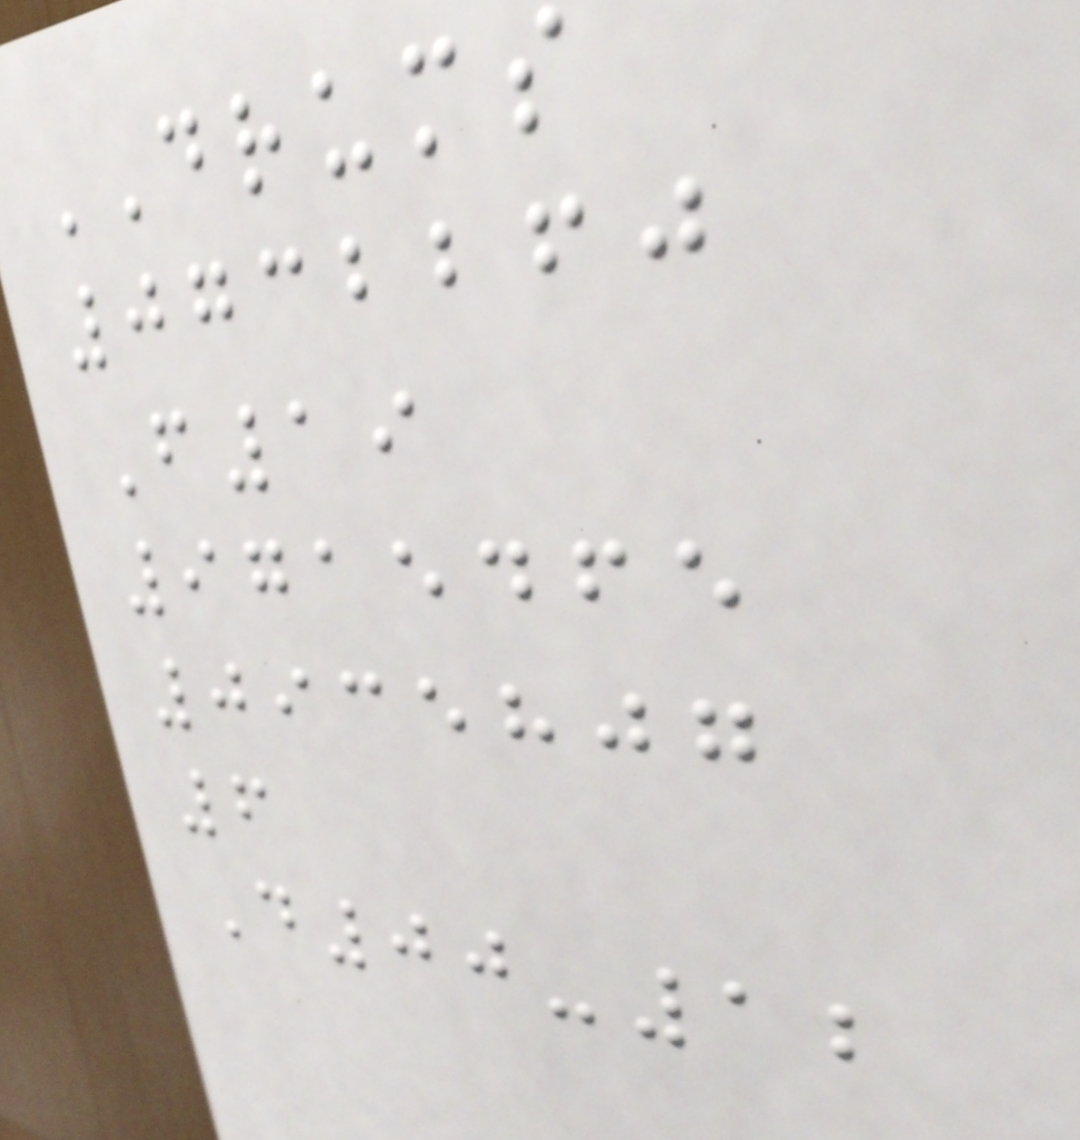DRUMS
0732260
F19
9715465
0935807
6
D00-12
